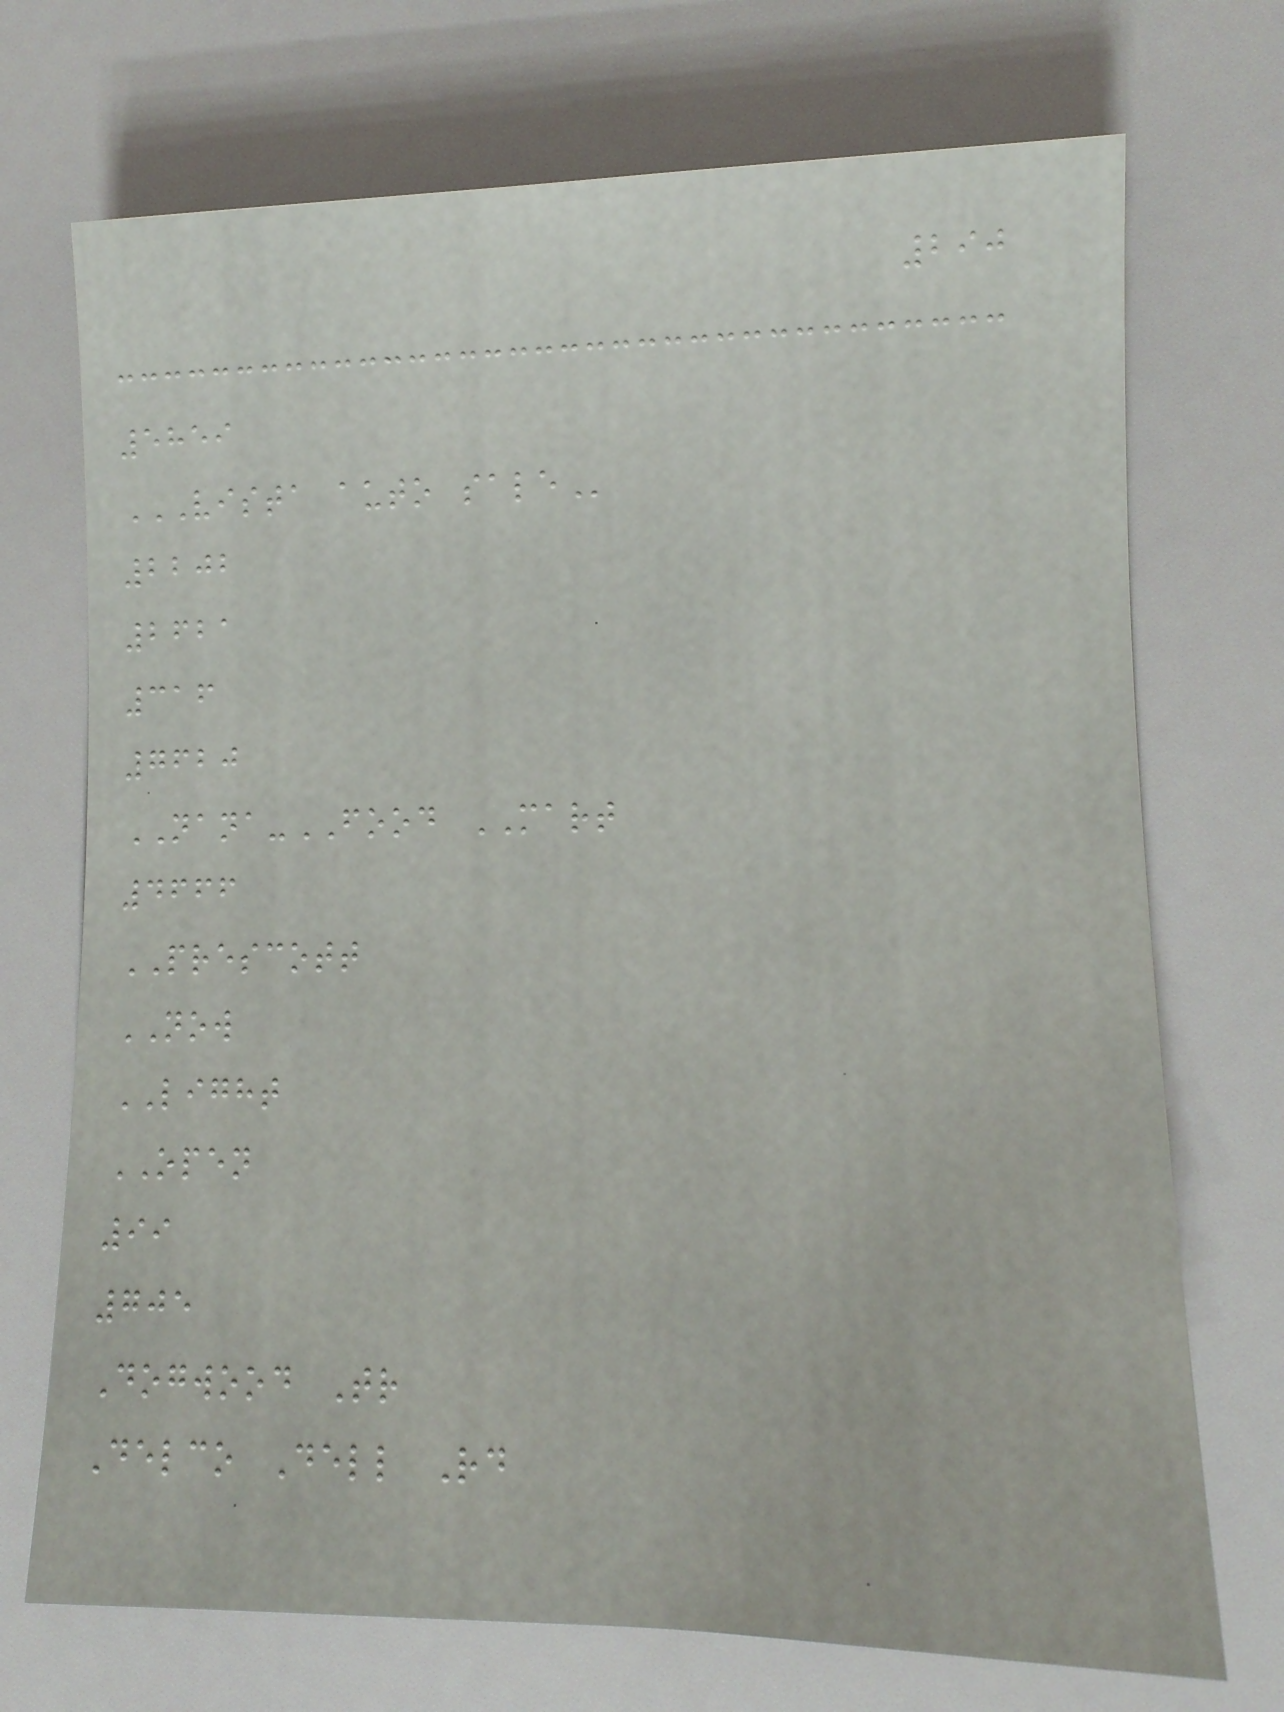290
5859
VISTA AUTO SALE
2202
2621
316
7620
NANA-FOOD MART
4666
PRESCOTT
NOW
LIGHT
OPEN
99
705
Dogwood Tr
Delco Dell Rd
